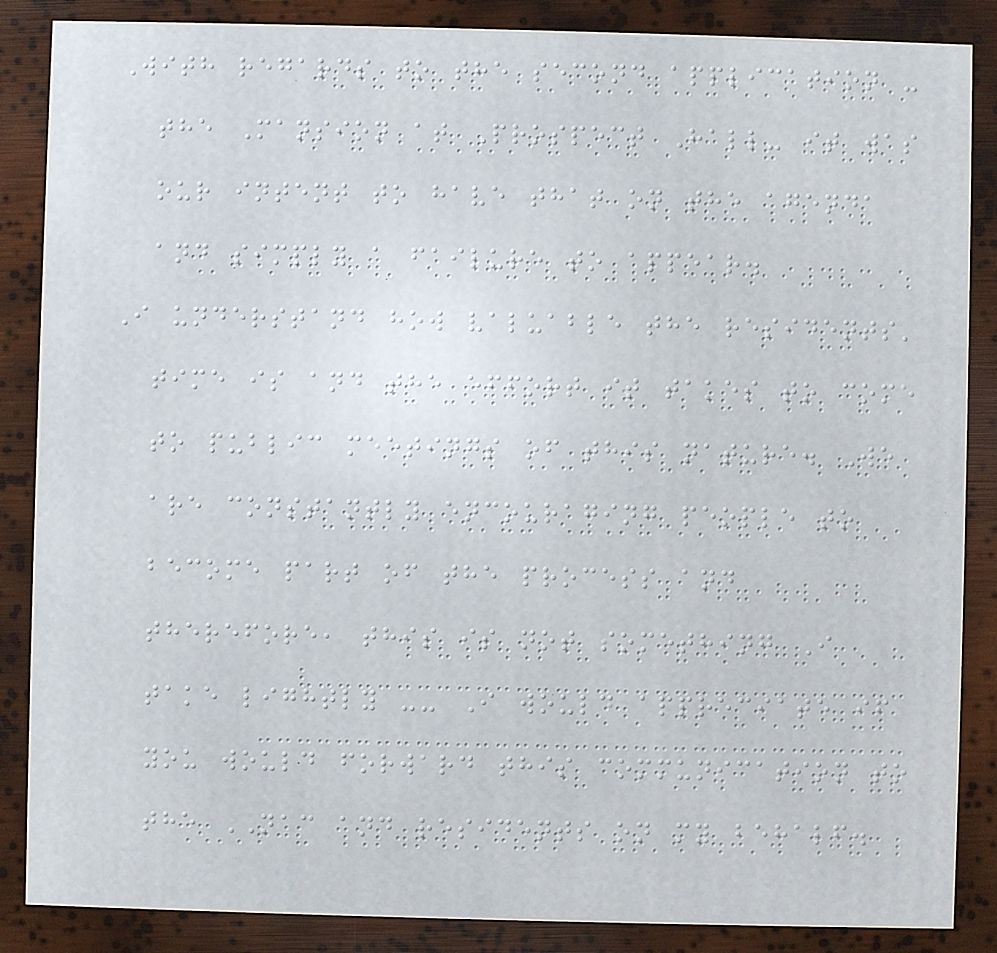With regards to the second application -
the Mansion at Prospect Hall- it was
our intent to have that on the agenda
and simply a failure to appear.
I understand how valuable the residents'
time is and the effort it takes to come
to public meetings of this nature. We
are constantly encouraging people to
become part of the process and
therefore, this is not something I
take lightly -- I would appreciate if
you would forward this communication to
the NAC and residents on my behalf.
